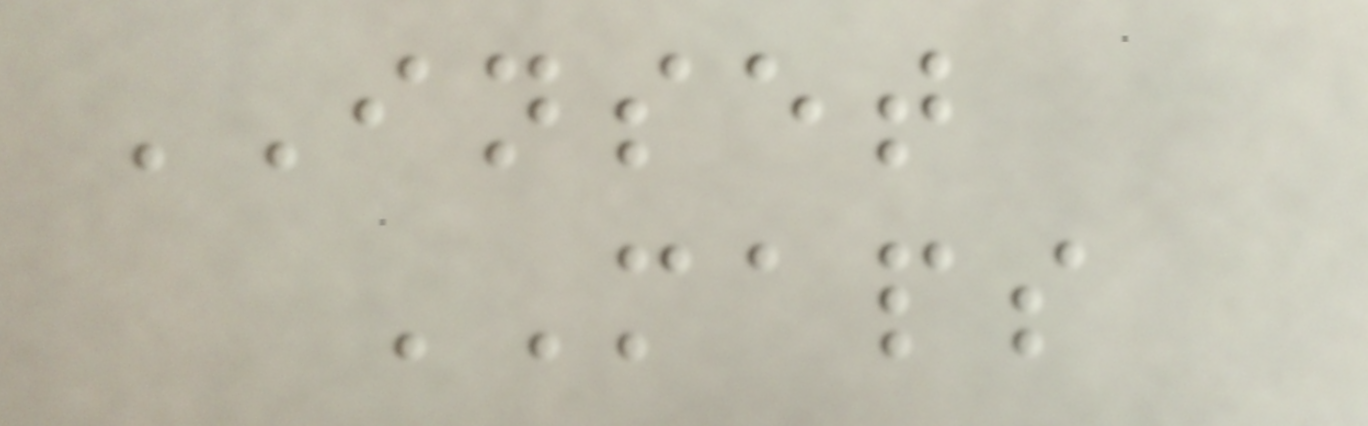INSET
MAPS
